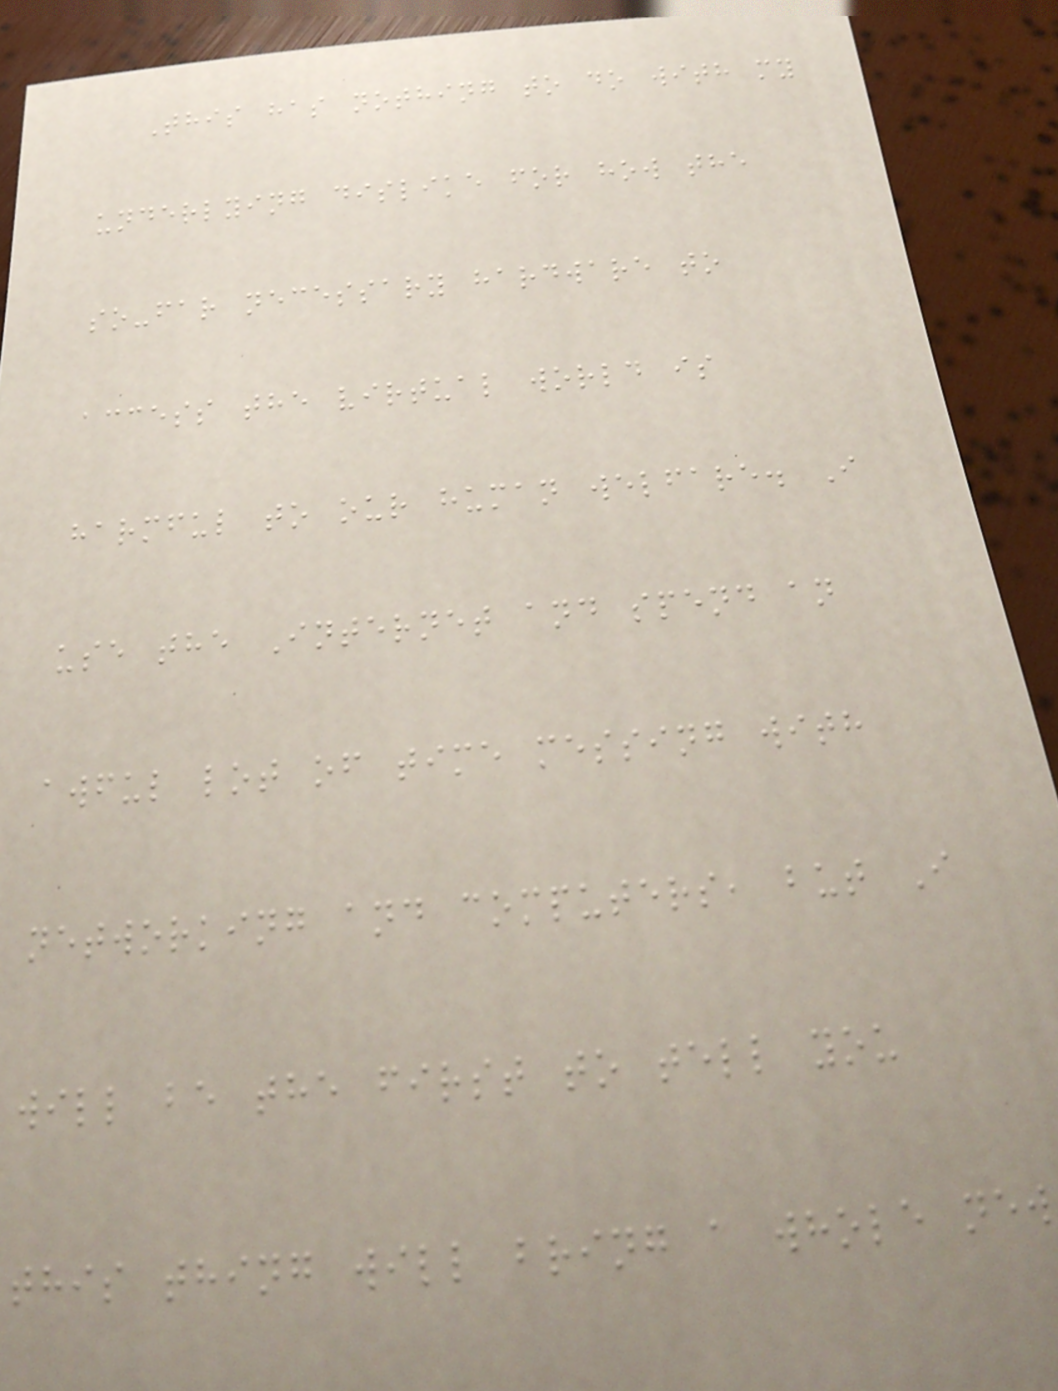This has nothing to do with my
underlying dislike for how the
so-far necessary hardware to
access the virtual world is
harmful to our human welfare. I
use the Internet and spend an
awful lot of time messing with
networking and computers, but I
will be the first to tell you
this thing will bring a whole new
